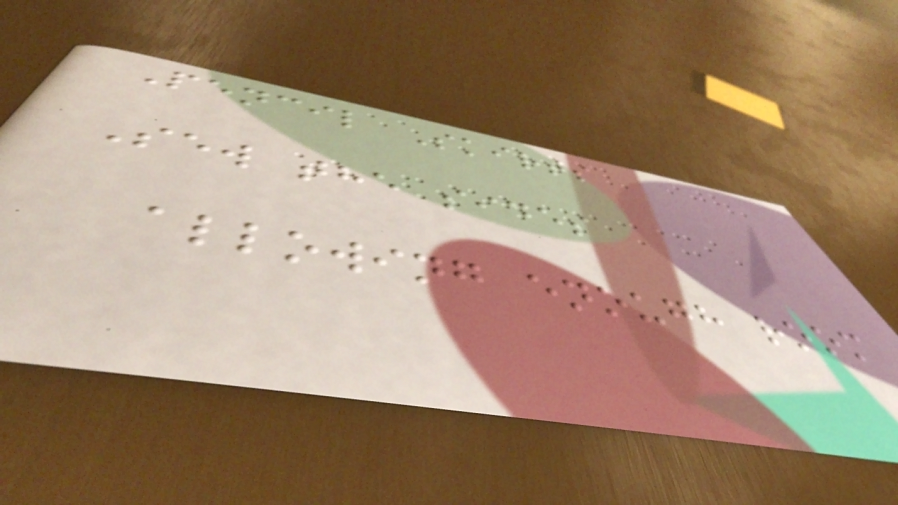Pencil Skirts
Sew the sides
allowing enough room
